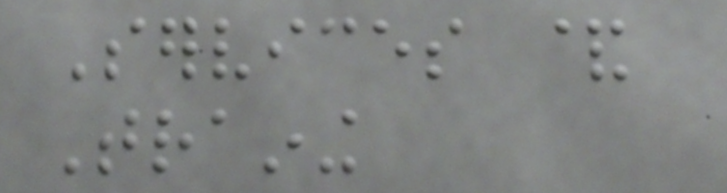Services &
Training
